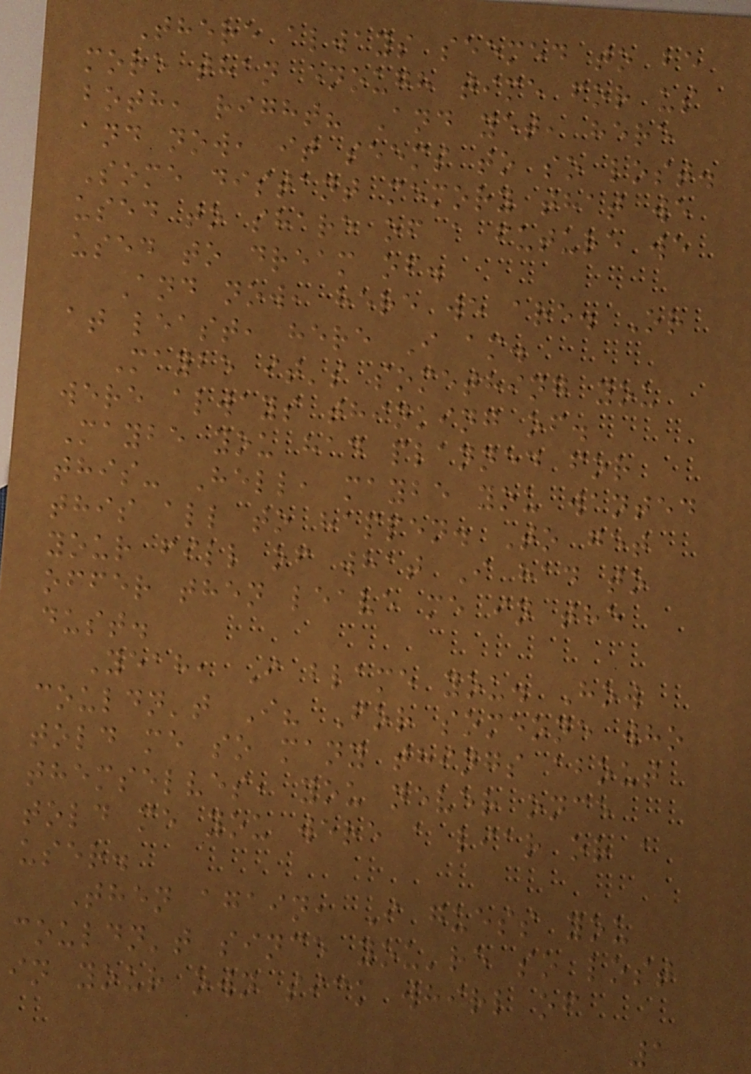There always seemed to be
more than enough time for us
both, right? And yet, here
and now, it seems to so lost.
Some distant memory that we
used to share of a future we
used to dream of.
And now, here we are. Or
at least, here I am.
Maybe it's something you
were always thinking of.
Maybe you had planned for
this- Hell, maybe you wanted
this all to happen. To get
your fill of what I had to
offer then leave me in the
dust.
Yeah, I blame you. How
couldn't I? For someone who
told me so many things about
themselves, you never once
told me you were a liar or a
user.
Then again, I guess you
couldn't since you're so lost
in your own sick whirl of
1
